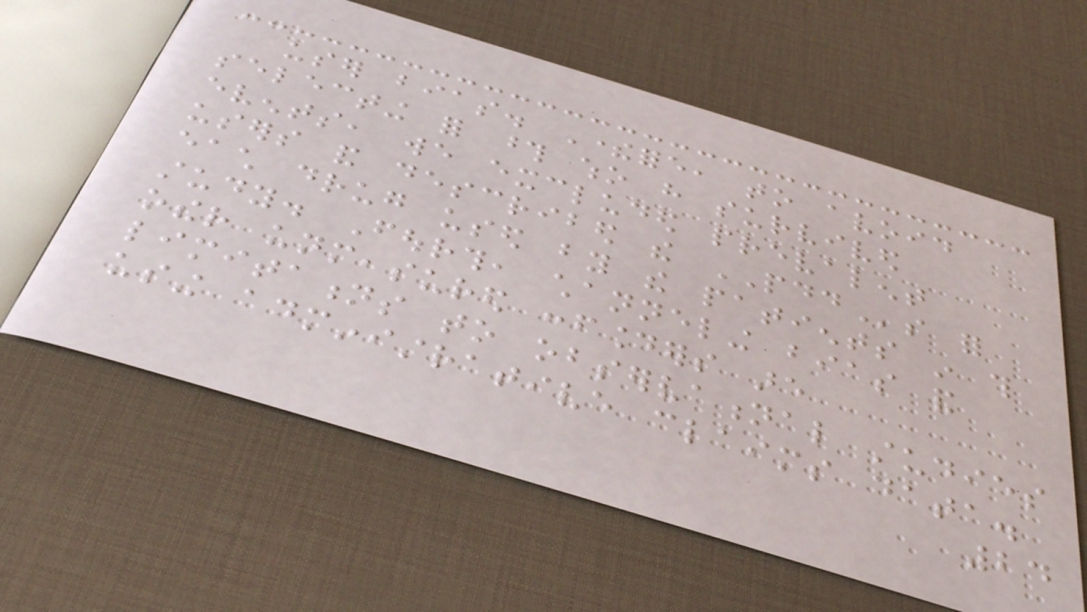user bias. Therefore, to avoid
selecting for those who have survived
events, we excluded prevalent
users and described the PDDs for
each drug used by the patients in this
study. Fourth, channeling bias and
other unmeasured confounders are
limitations to observational studies
using administrative claims data.
24
